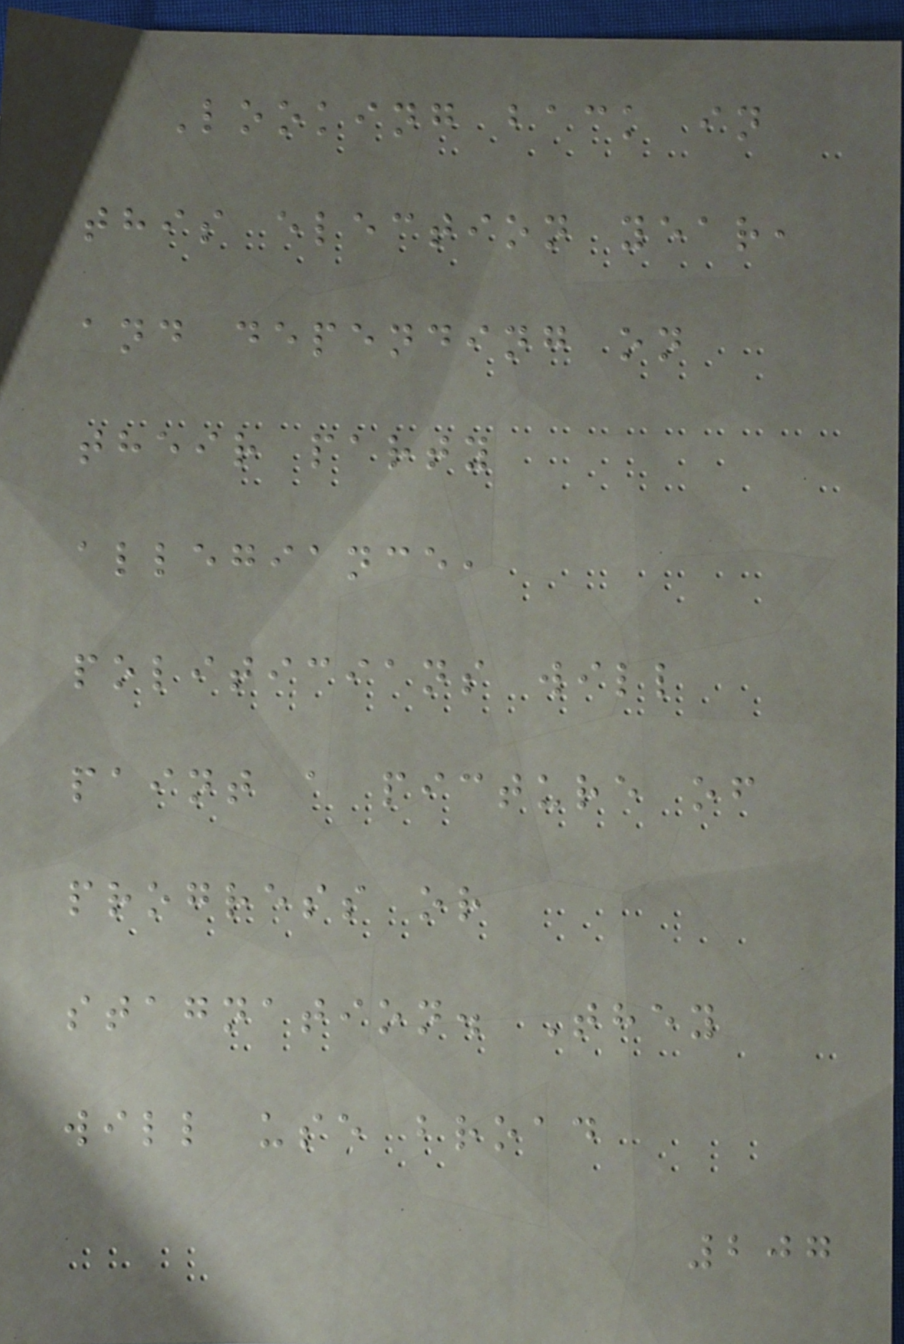Looking back in
this election year,
and depending on
their party
allegiance,
politicians will
paint a picture of
progress or
stagnation. They
will use broad
207
